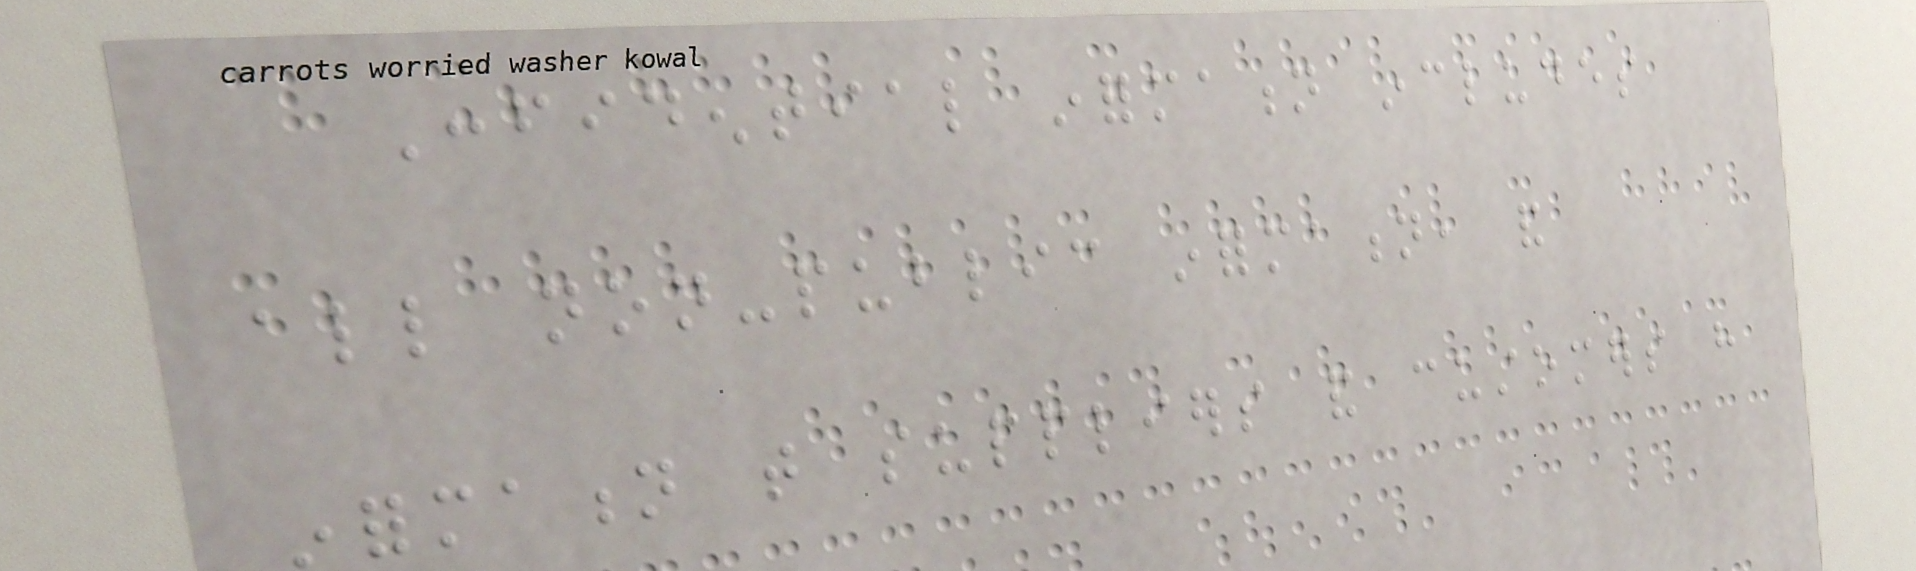Confidential information includes
all non-public information, and
information that suppliers and customers have
